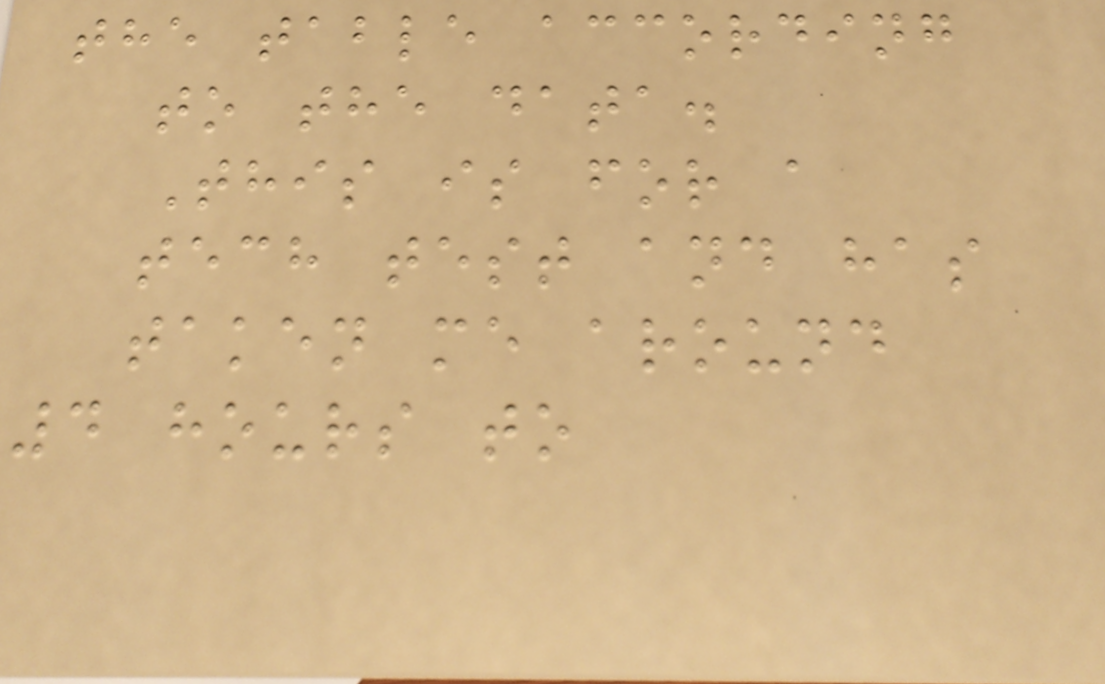the table according
to the data.
This is for a
tech test and has
taken me around
4 hours to
